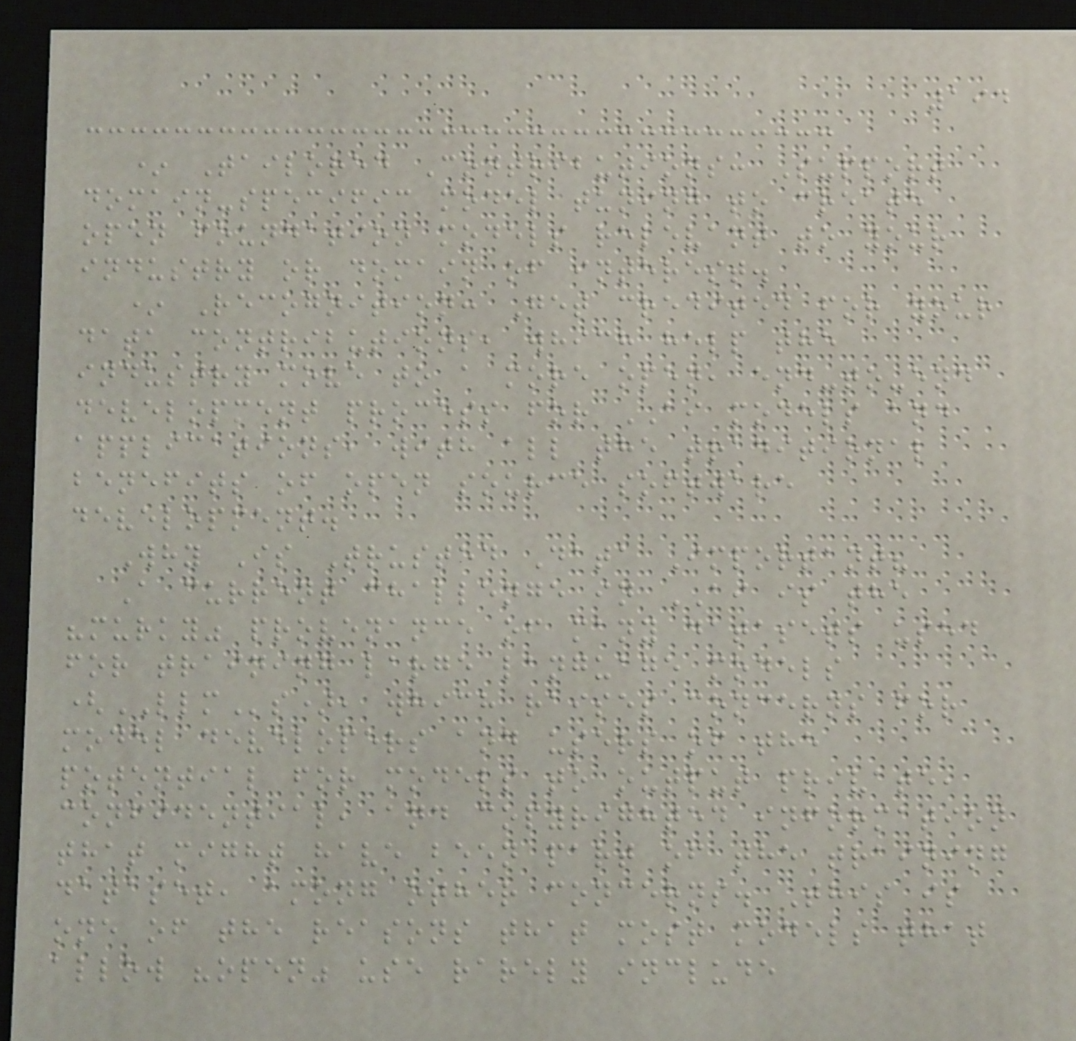194
* Tailored Contributions: Support
domain-specific model tuning to create
open foundation models relevant to your
industry or domain of interest.
* Recognition: Get credited for your
data contributions, which help the
industry move to a more open, end-to-end
development process for AI models and
applications, with all the traditional
benefits of open source software
development.
Why Is Trusted Data Important?
A current challenge in AI is the
"murky" provenance of many datasets used
for training large language models
(LLMs), which raises concerns for
model developers and users of the
potential for models to output private,
confidential, and copyrighted information
that might have been part of the training
dataset, among other concerns. This is
one of the reasons that most models that
allow "open" use rarely include
